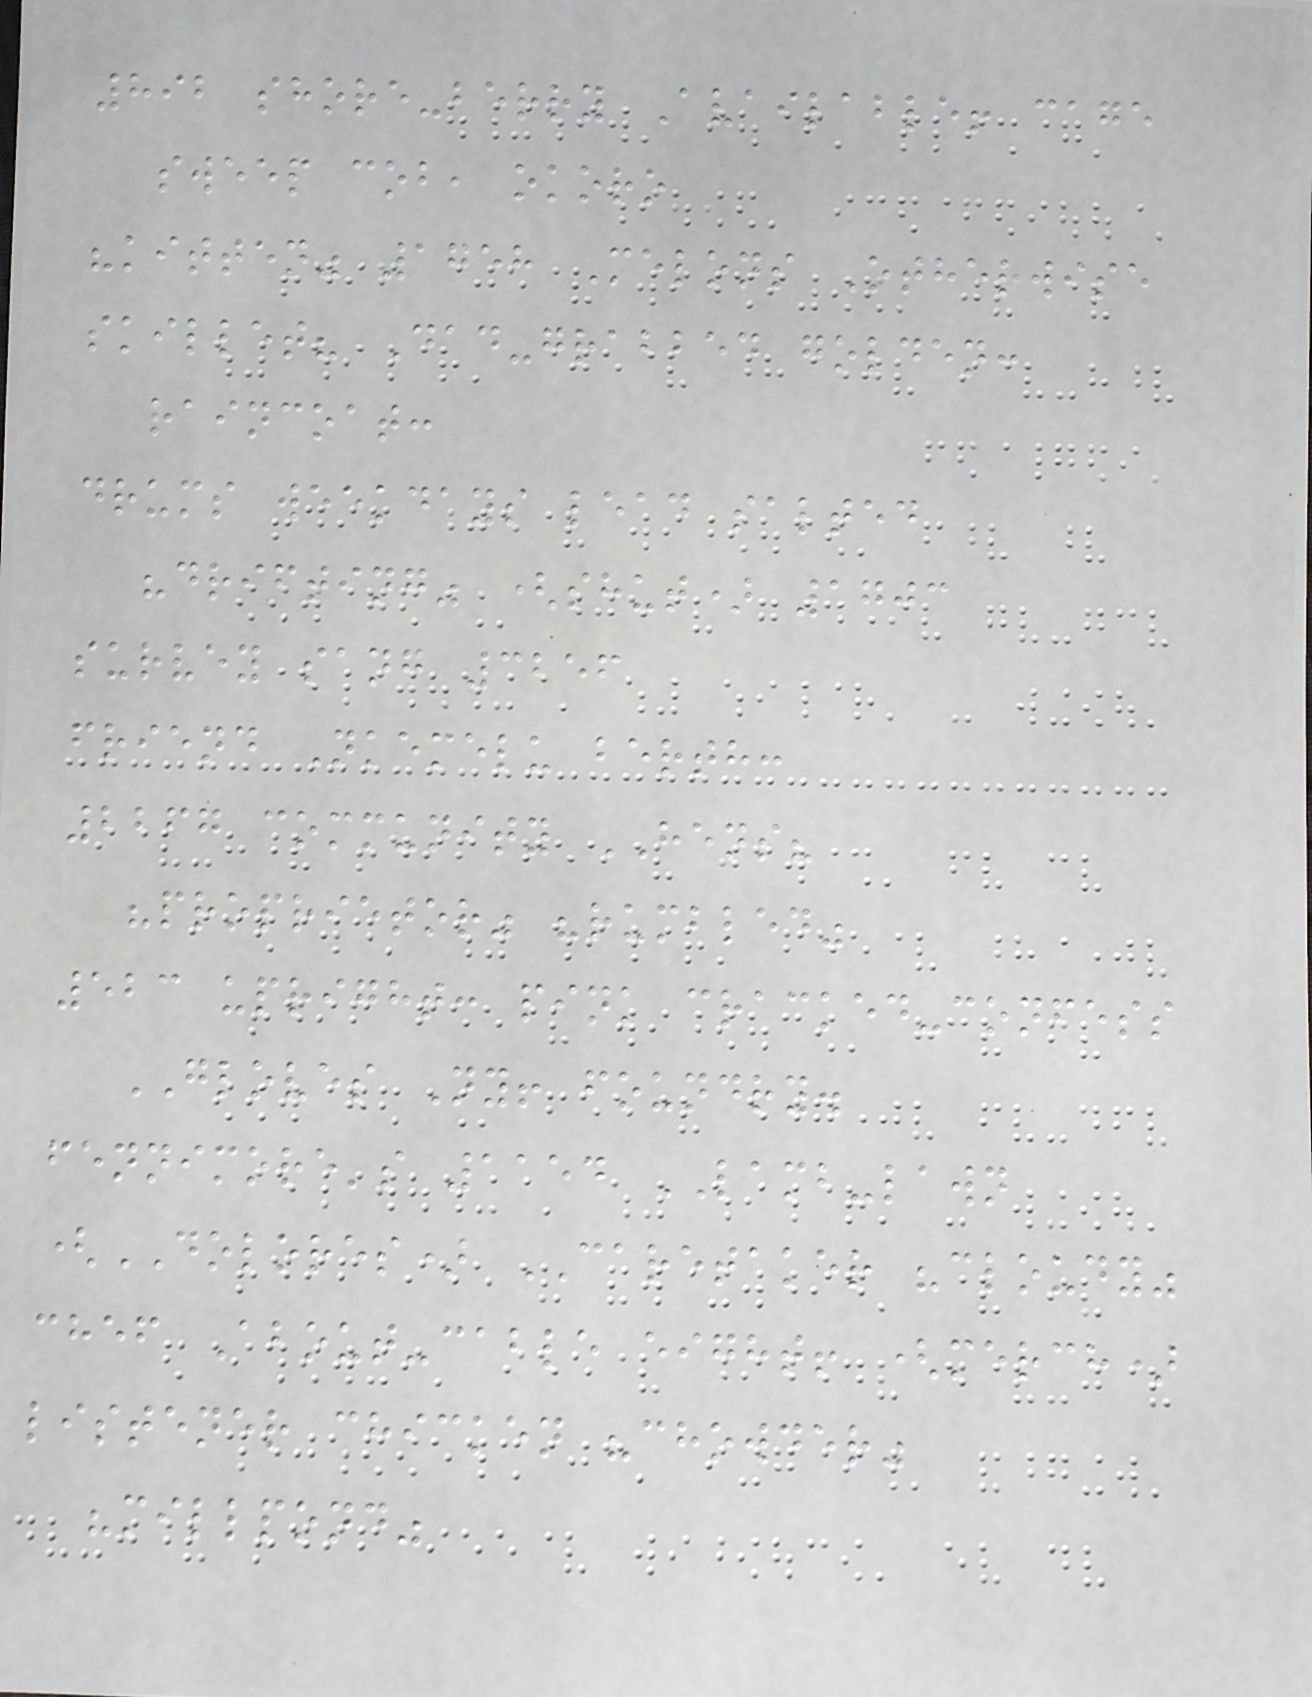892 shore-berry Available! cage
sweep cob, okoro
"kitten" 1758 Melons Otherwise
skillet? Dad-grabbed golden:
raincoat:
drums weekdays lead salted
"drifting" (shut) 1703
survey sang 3256
friend Nkemelu berth:
2267 community HENS?
"proprietor" "rumbled"
523 upright: pink cracked-confess
GLOVES Ny! foundry.
fennimore's 1154 LAMB-lawn
(DOLORES) CARETAKER "cloudy"
chef About-cable eight! (merch)
listener chicken "chowder"
"millpond"
